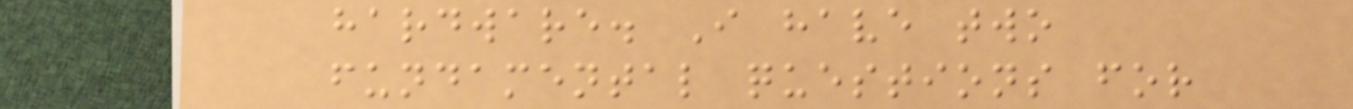hardware. I have two
fundamental questions for
